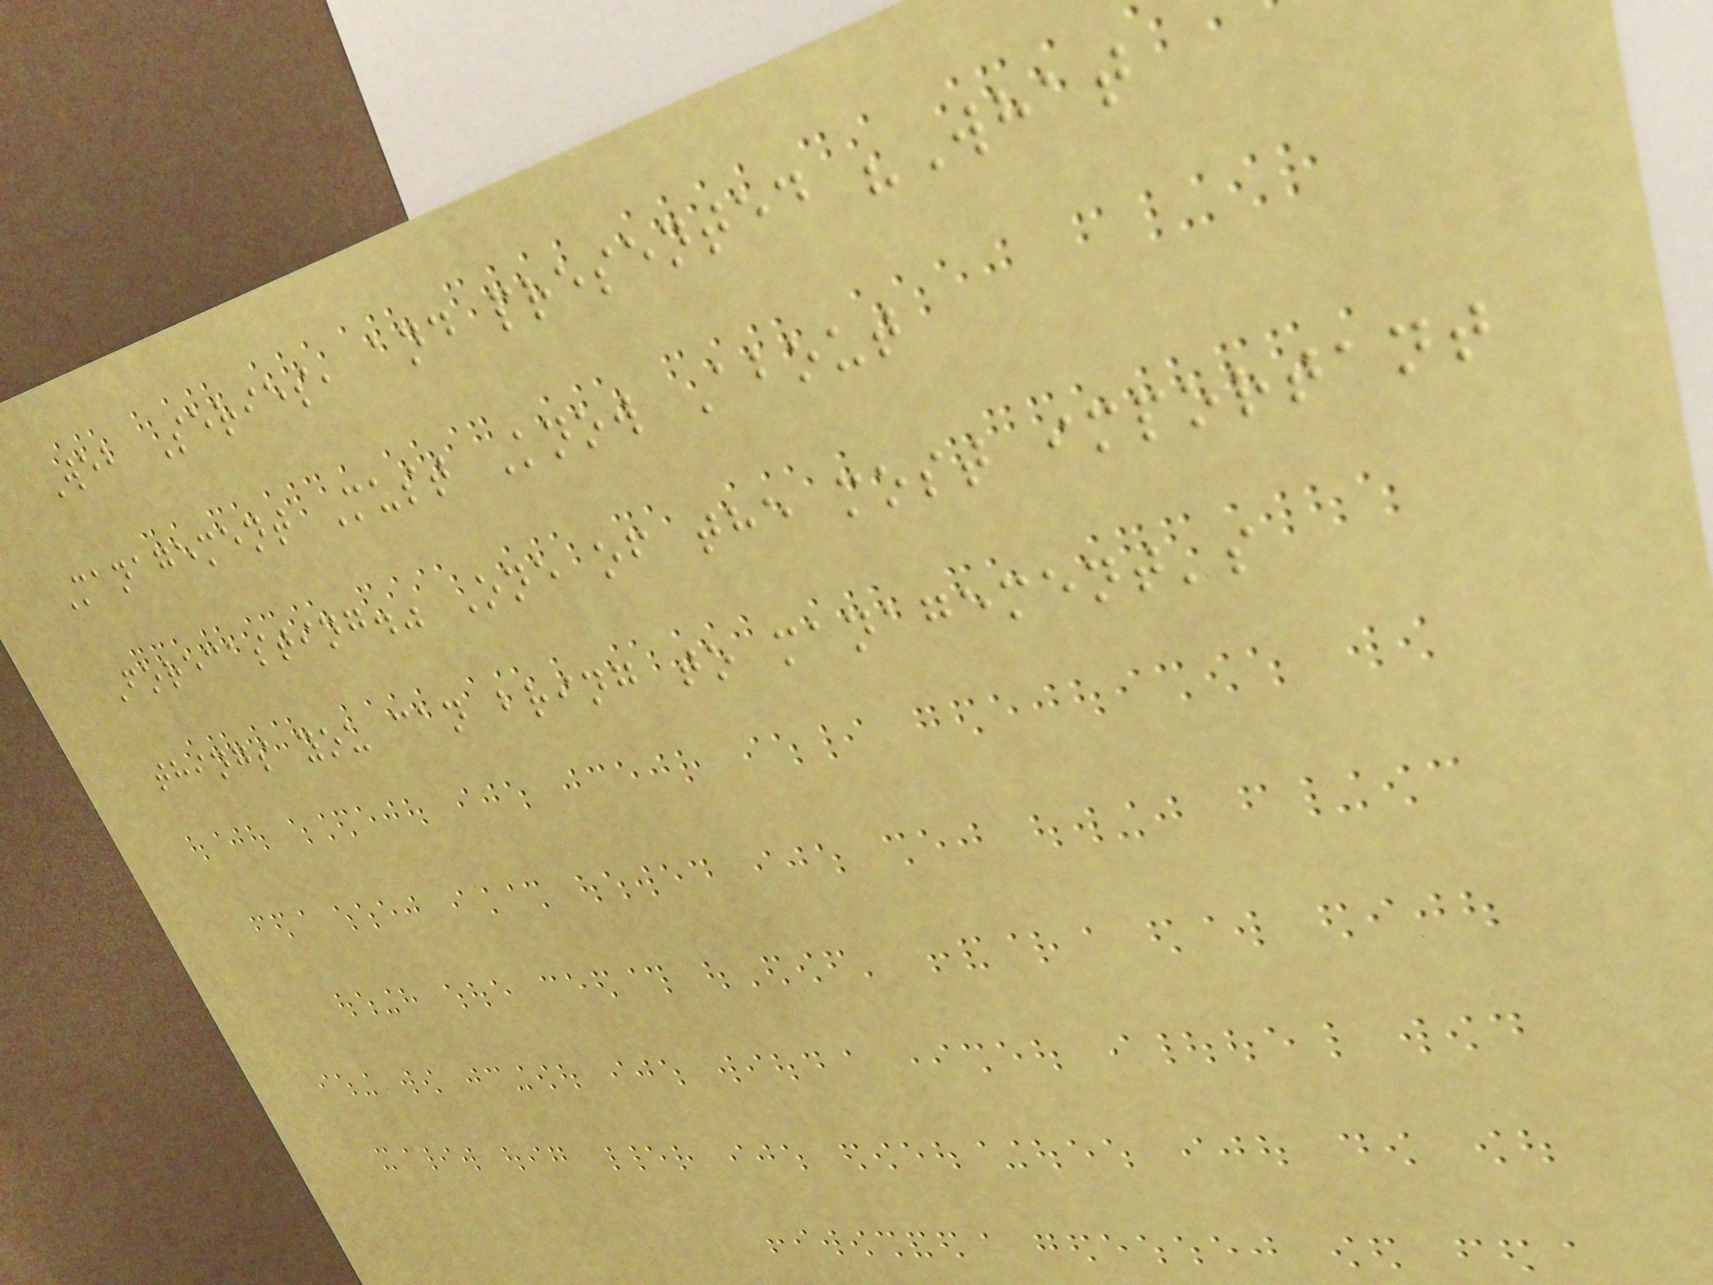Web Series, and presented "What
Management Must Know About
Forecasting." One of the most important
things you can bring to management's
